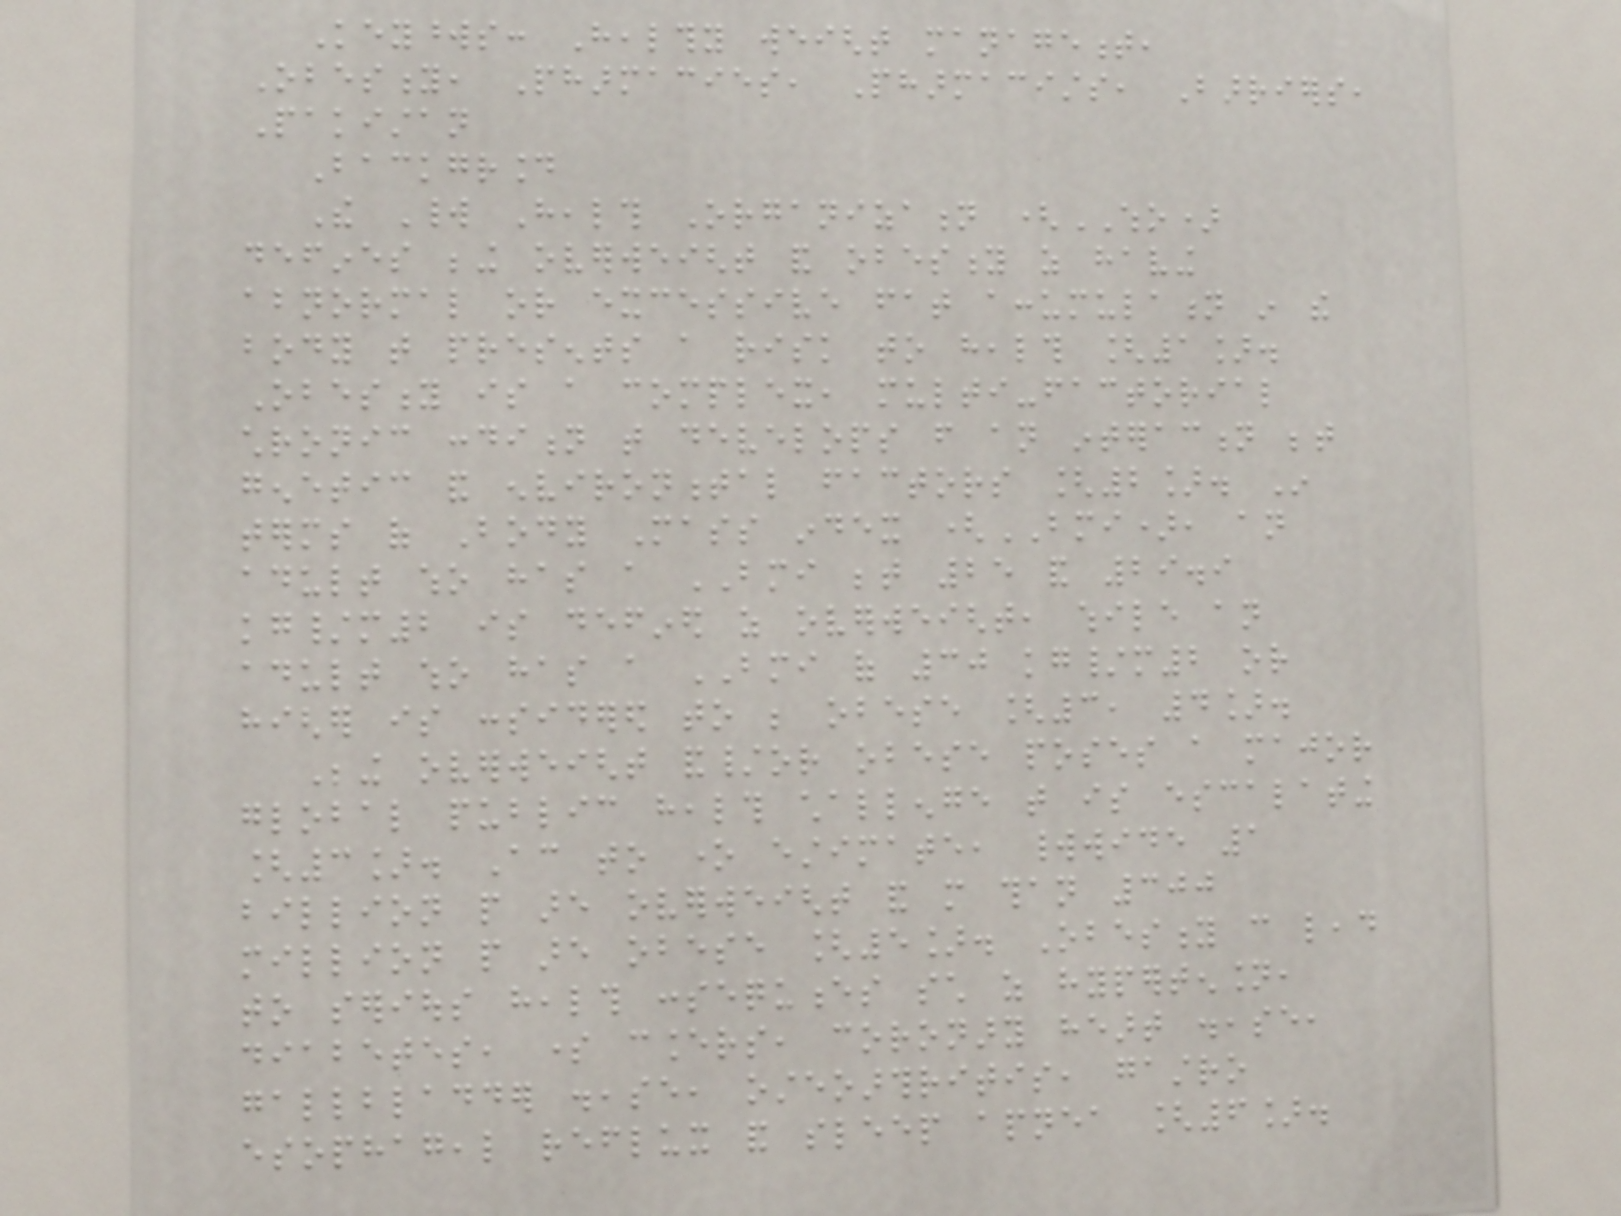Keywords: Healthy weight management,
Obesity, Pharmacies, Pharmacists, Barriers,
Pakistan
Background
The World Health Organization (WHO)
defines being overweight and obesity as having
abnormal or excessive fat accumulation in the
body that presents a risk to health [1].
Obesity is a complex, multi-factorial
chronic condition that develops from an interaction between
genetic and environmental factors [2]. In
terms of Body Mass index (BMI), an
adult who has a BMI between 25 and 29.9
kg/m2 is defined as overweight, while an
adult who has a BMI of 30 kg/m2 or
higher is considered to be obese [3, 4].
Being overweight and/or obese poses a major
global public health challenge that is escalating
[3]. According to one estimate, worldwide 1
billion people are overweight and more than 300
million people are obese [5]. Obesity can lead
to serious health consequences such as hypertension,
diabetes, some cancers, coronary heart disease,
gallbladder disease, osteoarthritis, gastro
esophageal reflux and sleep apnea [6].
